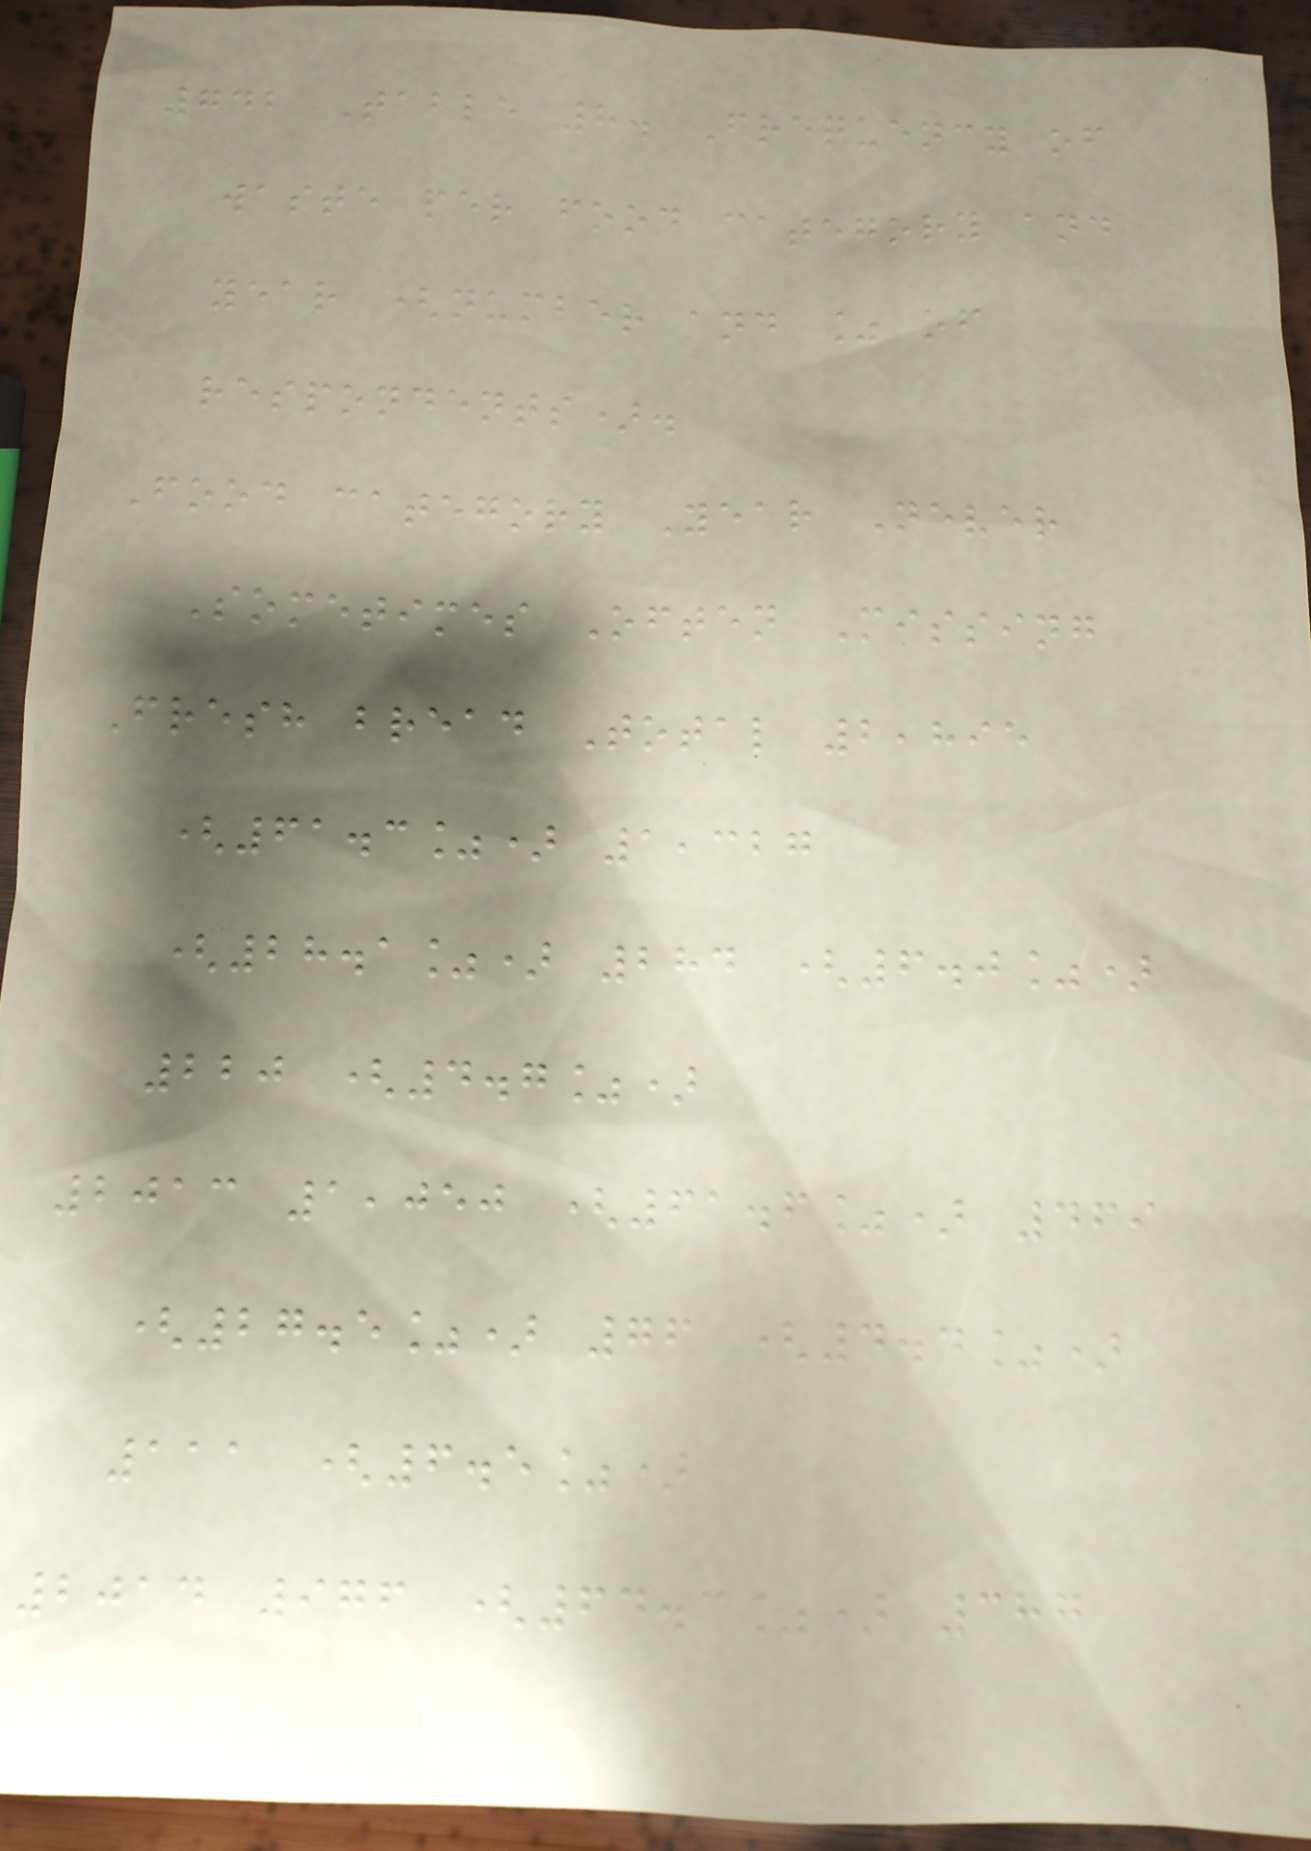742 Table 8. Frequency of
waste per food category and
year (number and % of
respondents).
Food category Year Never
Sometimes Often Missing
Fresh bread Total 2,895
(61.3%) 1,327
(28.1%) 284 (6.0%)
220 (4.7%)
2013 1,050 (61.6%) 469
(27.5%) 76 (4.4%)
111 (6.5%)
2014 976 (64.3%) 387
